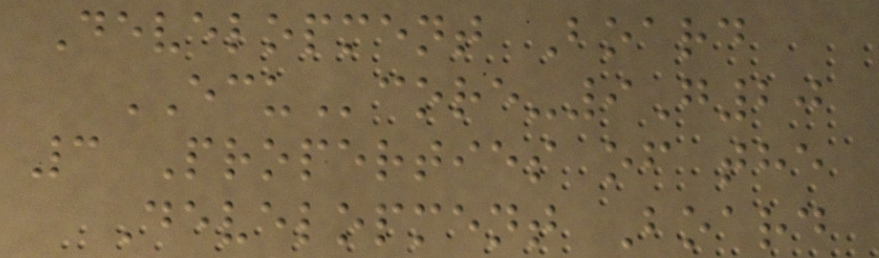Development Board
ECUcore-9G20
3 Properties of the
Development Board
